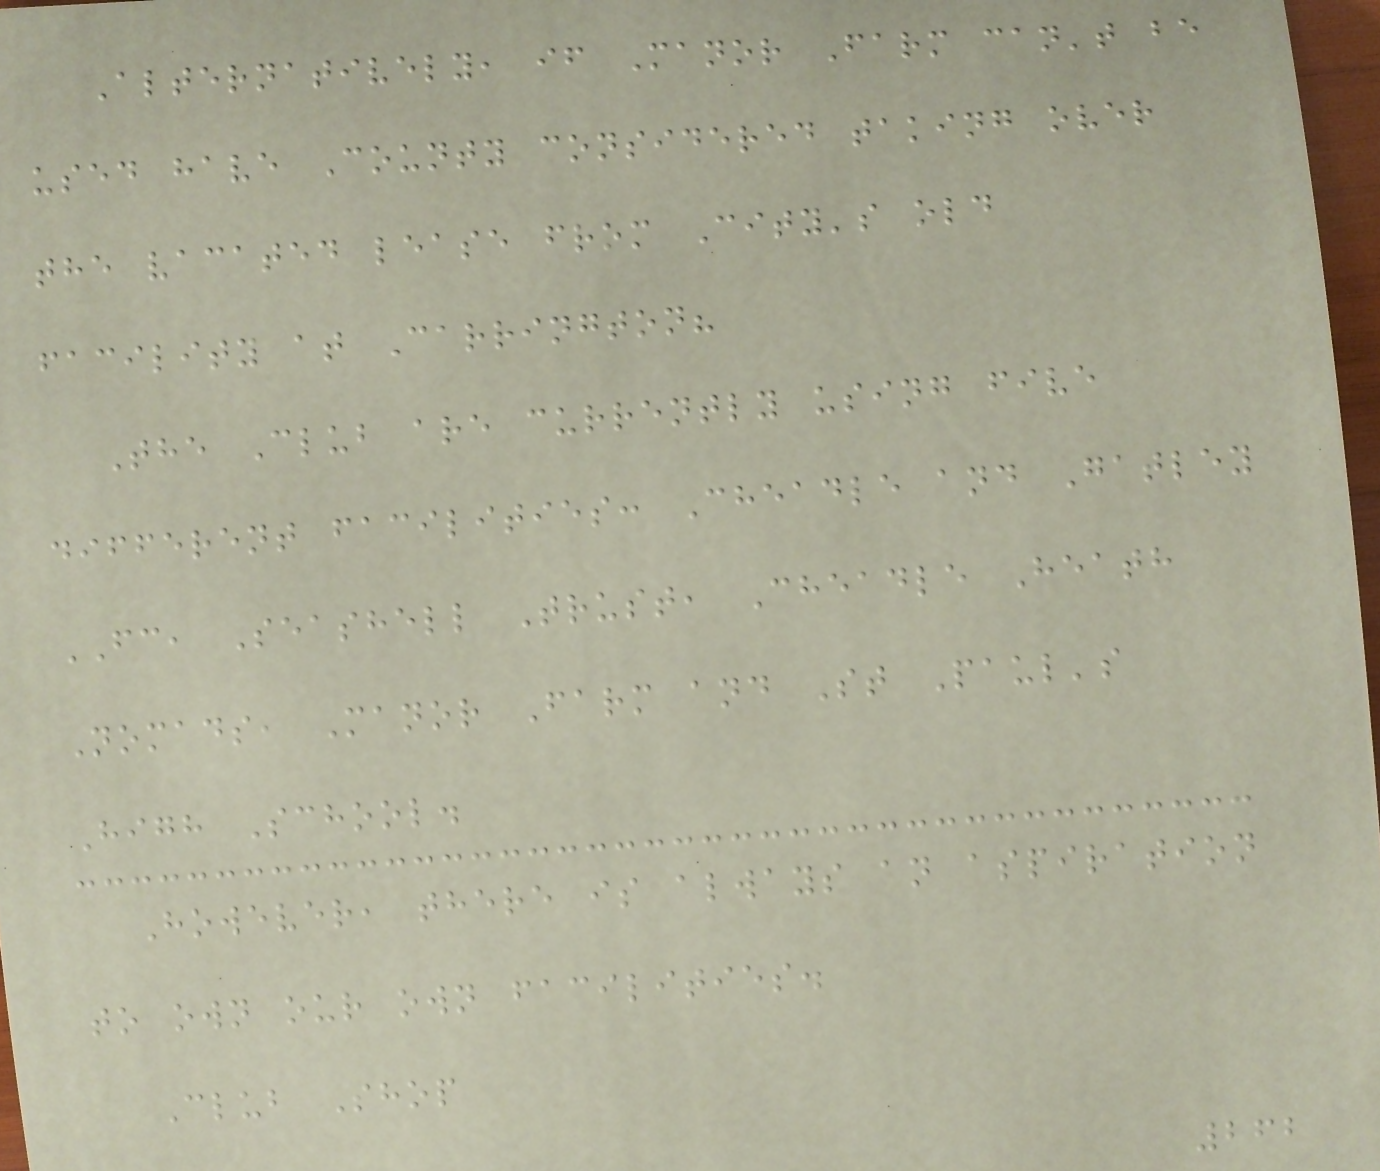Alternatively, if Manor Farm can't be
used have County considered taking over
the vacated lease from City's old
facility at Carrington?
The Club are currently using five
different facilities: Cheadle and Gatley
FC, Seashell Trust, Cheadle Heath
Nomads, Manor Farm and St Paul's
High School.
However, there is always an aspiration
to own our own facilities.
Club Shop
262
